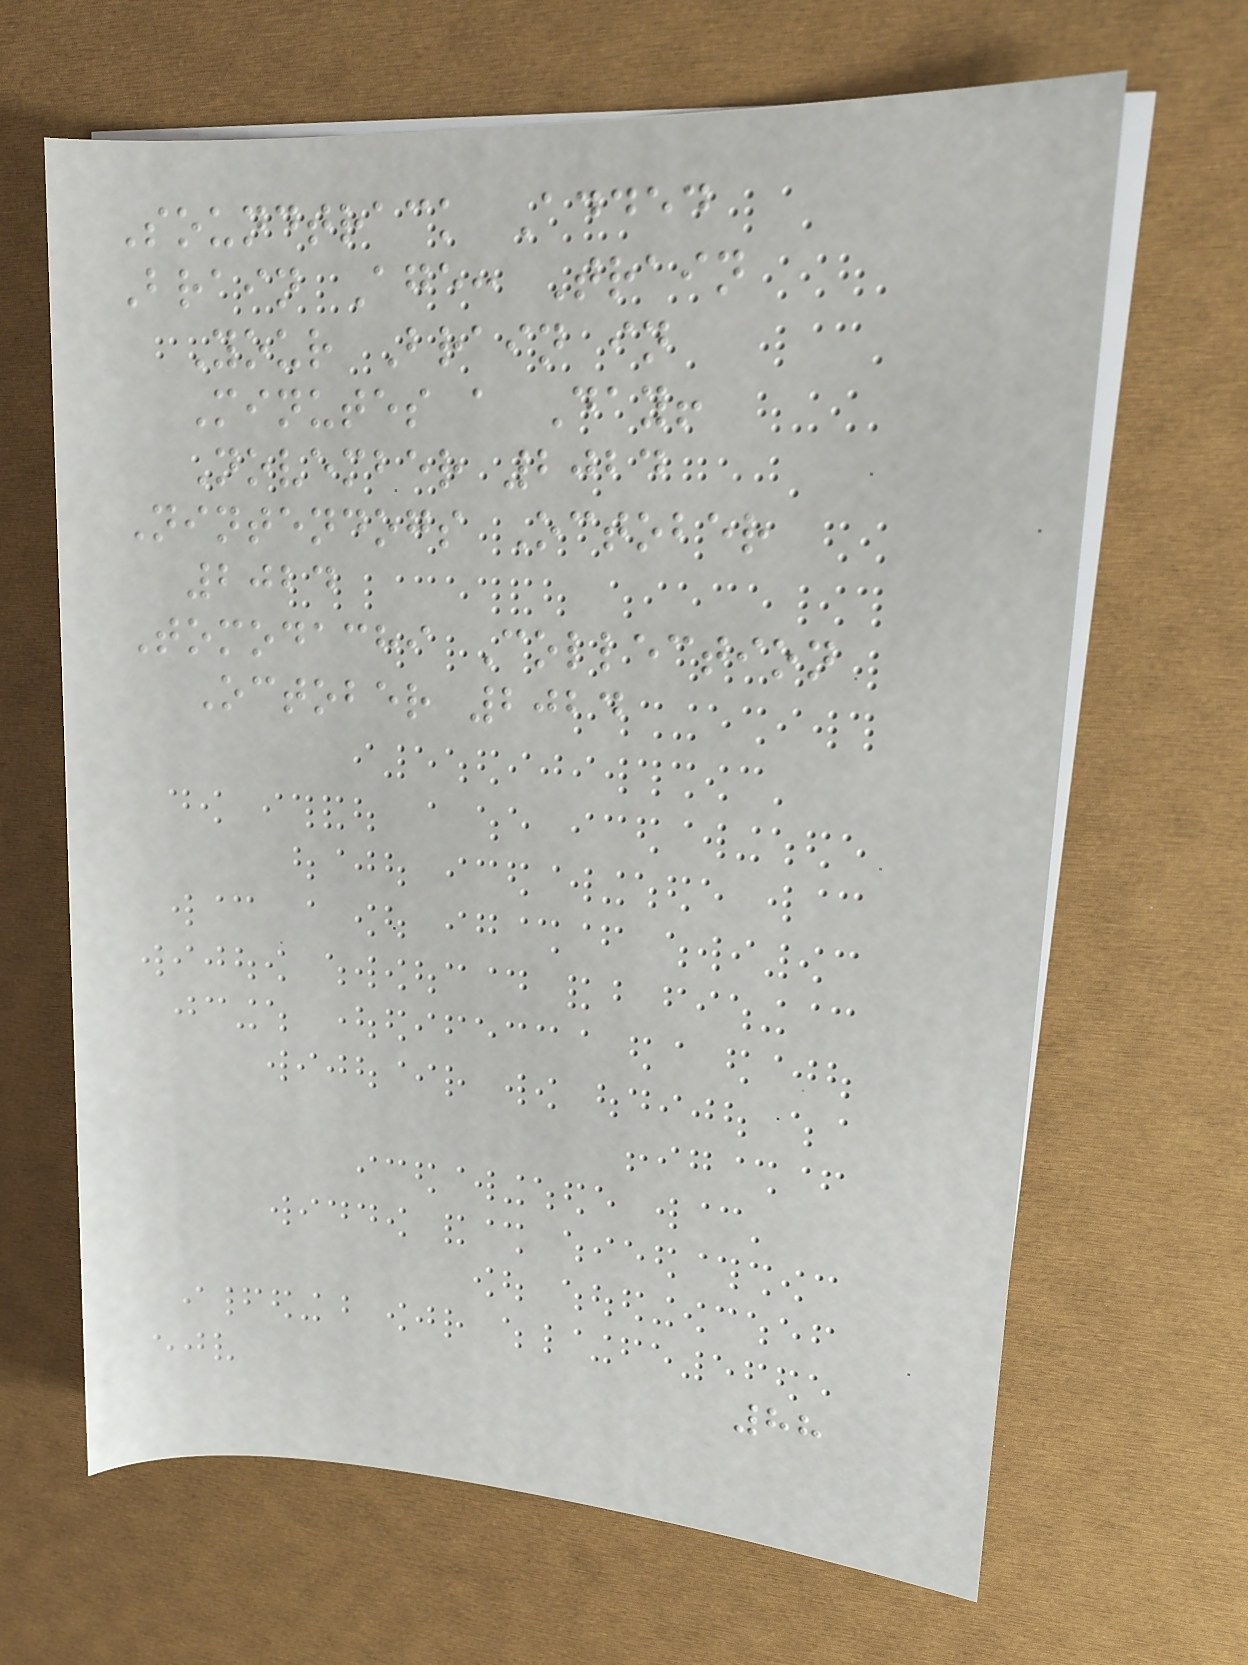Soundtrack Added
Brain Age: Train
Your Brain in
Minutes a Day!
November 2024
Nintendogs October
2024
Tomodachi Collection
October 2024
88
